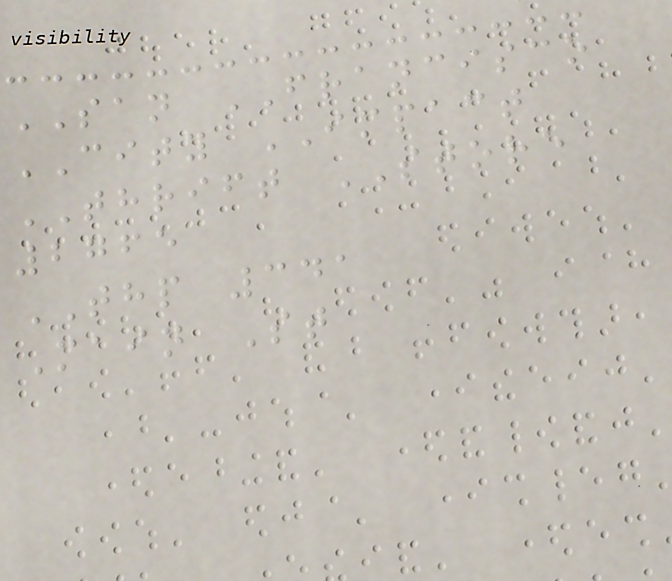SAN FRANCISCO
CITY IMPACT
THRIFT STORE
2765
THP 341
Main St
